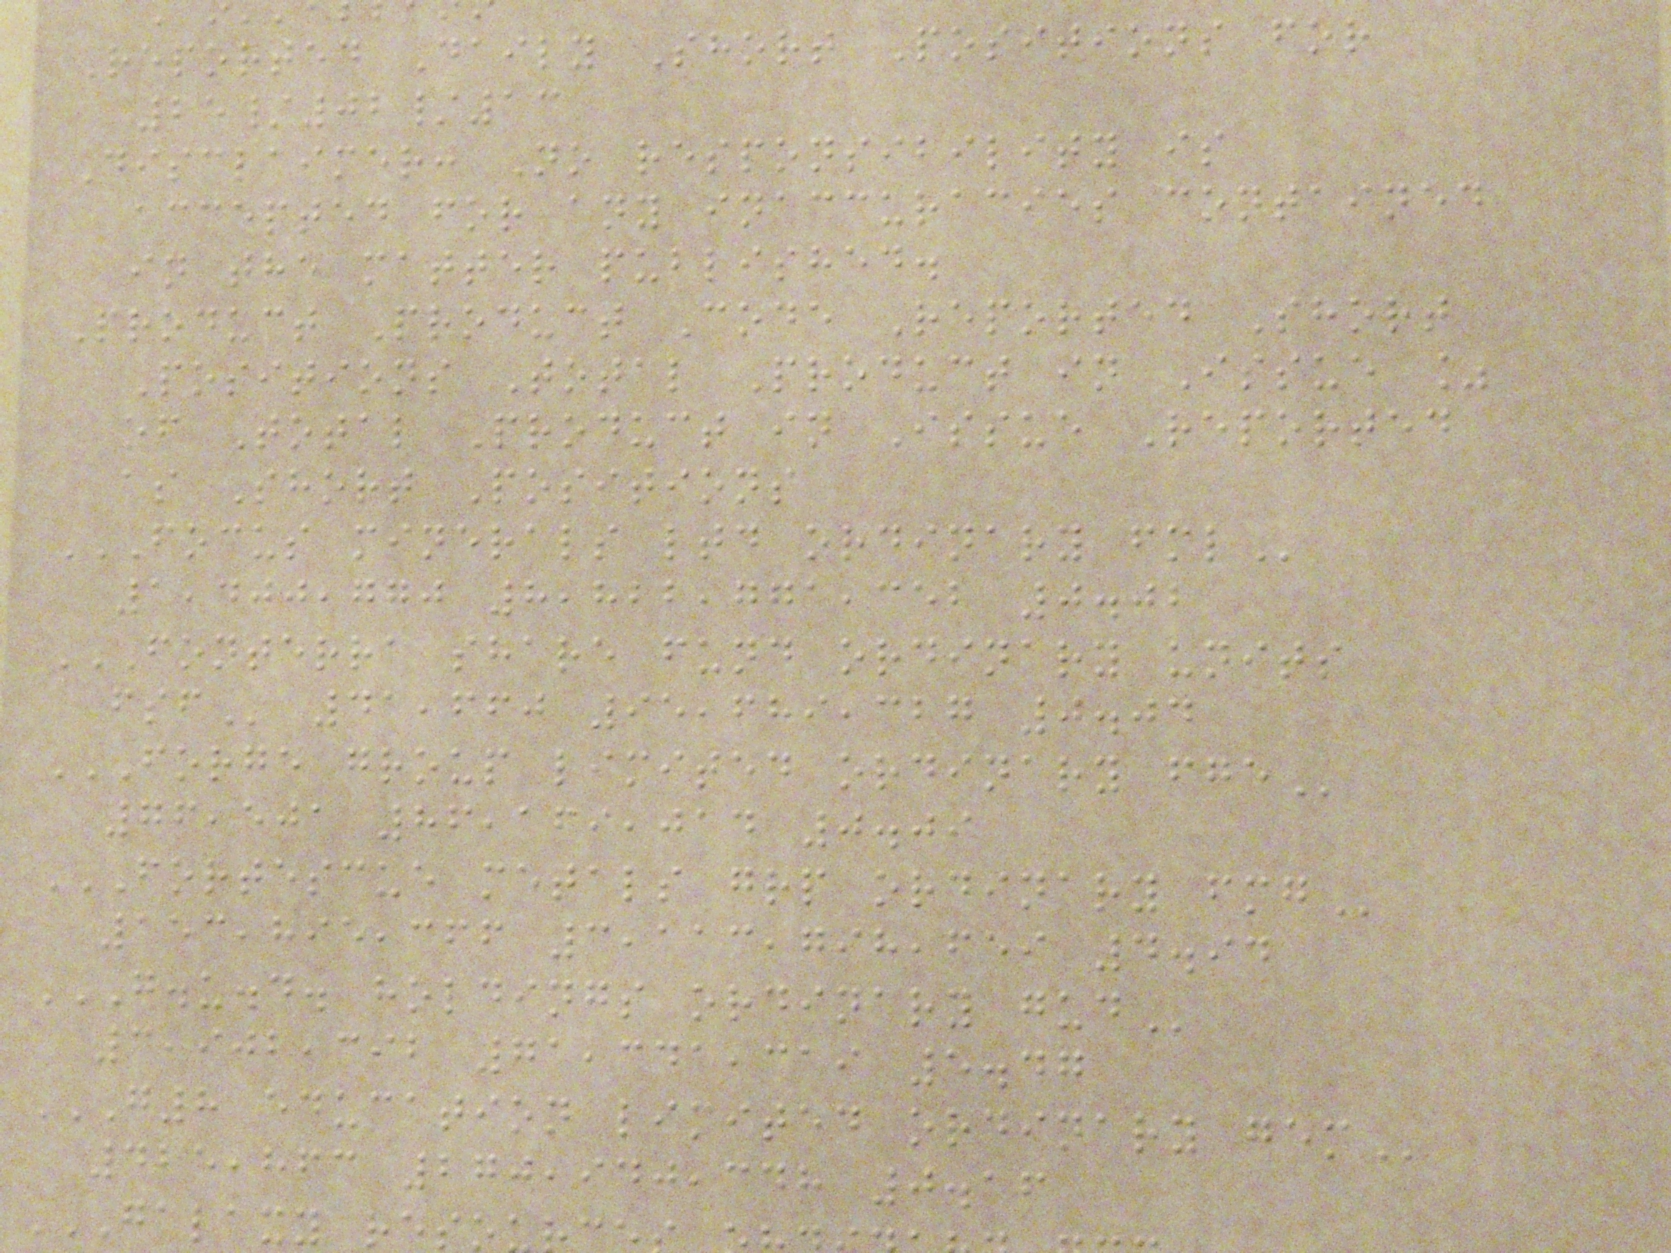Reported Daily Short Positions for
25/02/13
Disclaimer: No responsibility is
accepted for any inaccuracies contained
in the matter published.
Product Product Code Reported Short
Positions Total Product in Issue %
of Total Product in Issue Reported
as Short Positions
FOCUS MINERALS LTD ORDINARY FML
1,400,770 8,822,771,352 0.02
FONTERRA SHARE FUND ORDINARY UNITS
41,660 95,689,327 0.04
FORGE GROUP LIMITED ORDINARY FGE
76,501 86,169,014 0.09
FORTESCUE METALS GRP ORDINARY FMG
153,895,366 3,113,798,659 4.94
G.U.D. HOLDINGS ORDINARY GUD
3,902,392 71,341,319 5.47
G8 EDUCATION LIMITED ORDINARY GEM
425,863 270,940,348 0.16
